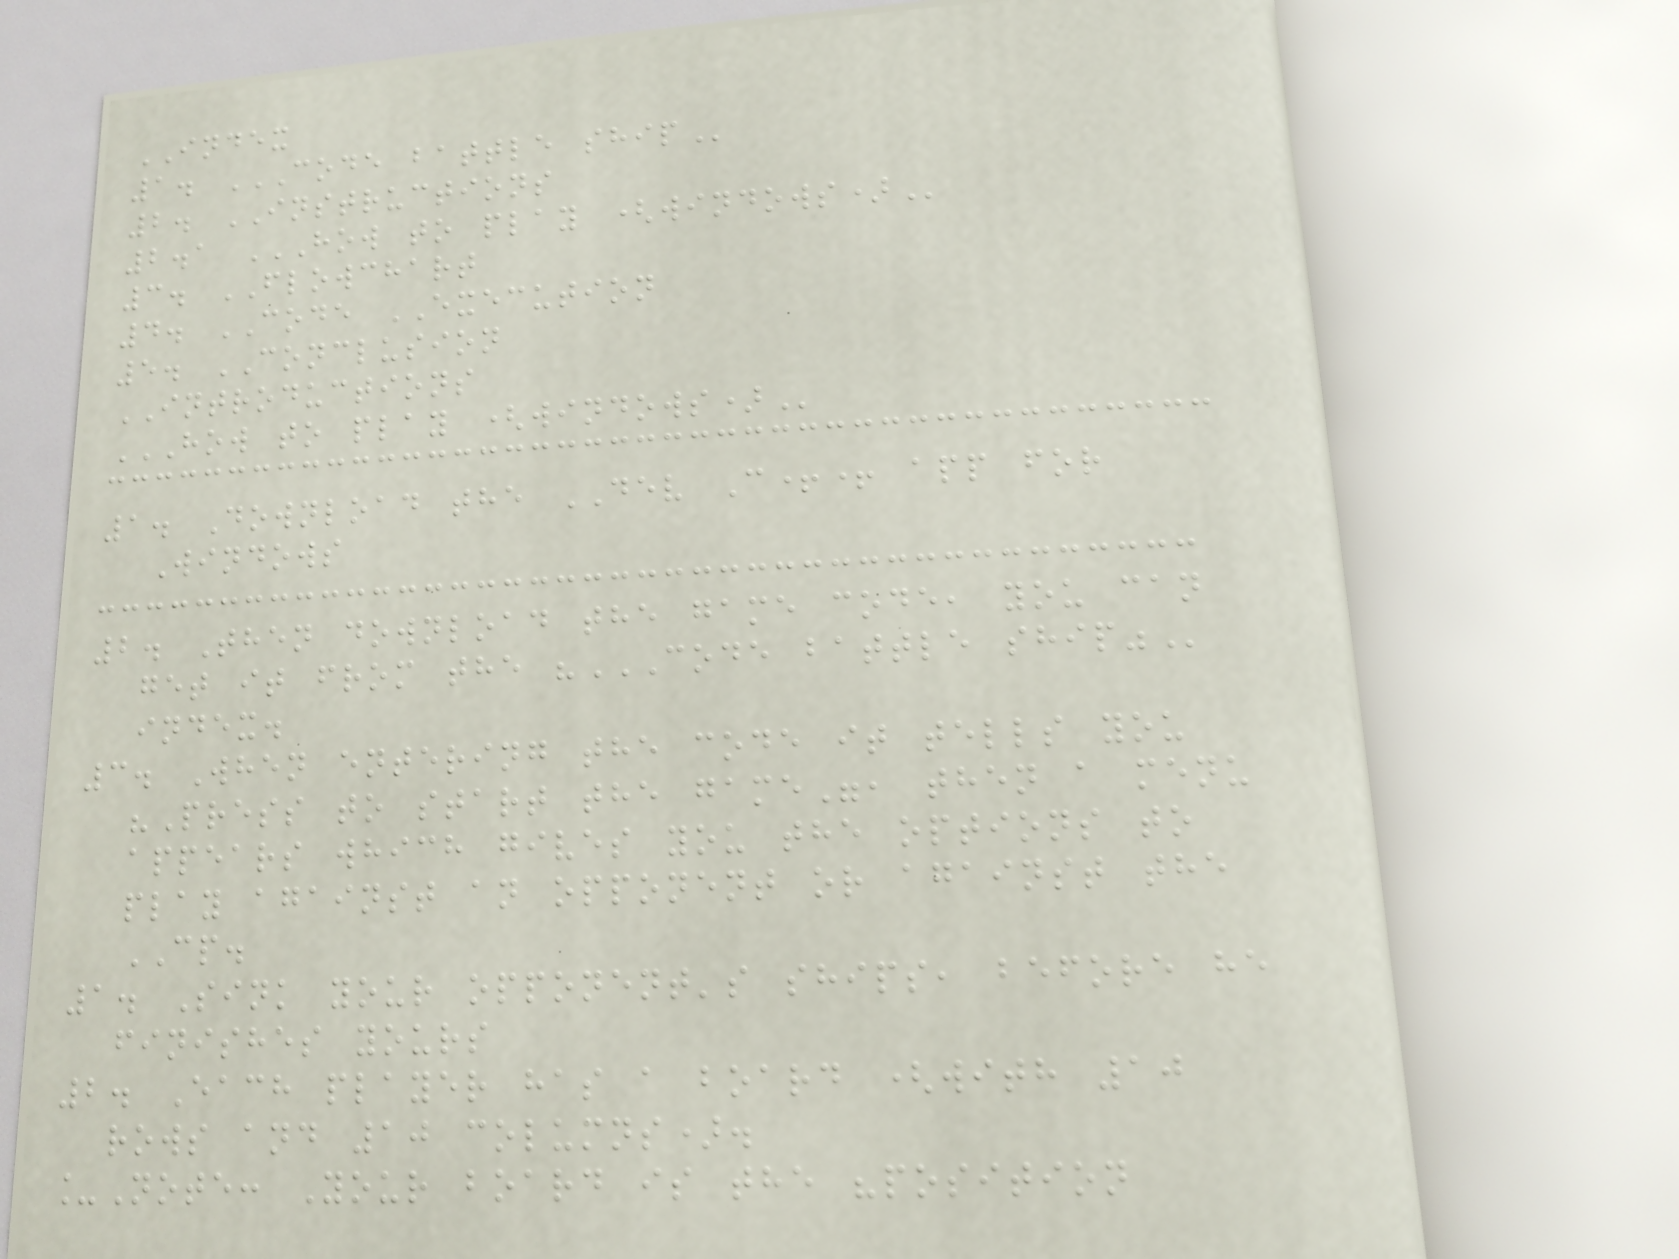INDEX
1. CODE BATTLE SHIP
2. INSTRUCTIONS
2.1 HOW TO PLAY (WINDOWS)
3. FLOWCHART
4. CODE EXECUTION
5. CONCLUSION
INTRODUCTIONS
HOW TO PLAY (WINDOWS)
1. Download the DEV C++ app for
Windows
2. Then download the game code, you can
get it from the "CODE BATTLE SHIP"
index.
3. When entering the code it tells you
"Press to start the game", then a menu
appears which gives you the options to
play against an opponent or against the
CP.
1. Sink your opponent's ships, before he
finishes yours
2. Each player has a board (with 10
rows and 10 columns).
_Note: Your board is the "position
